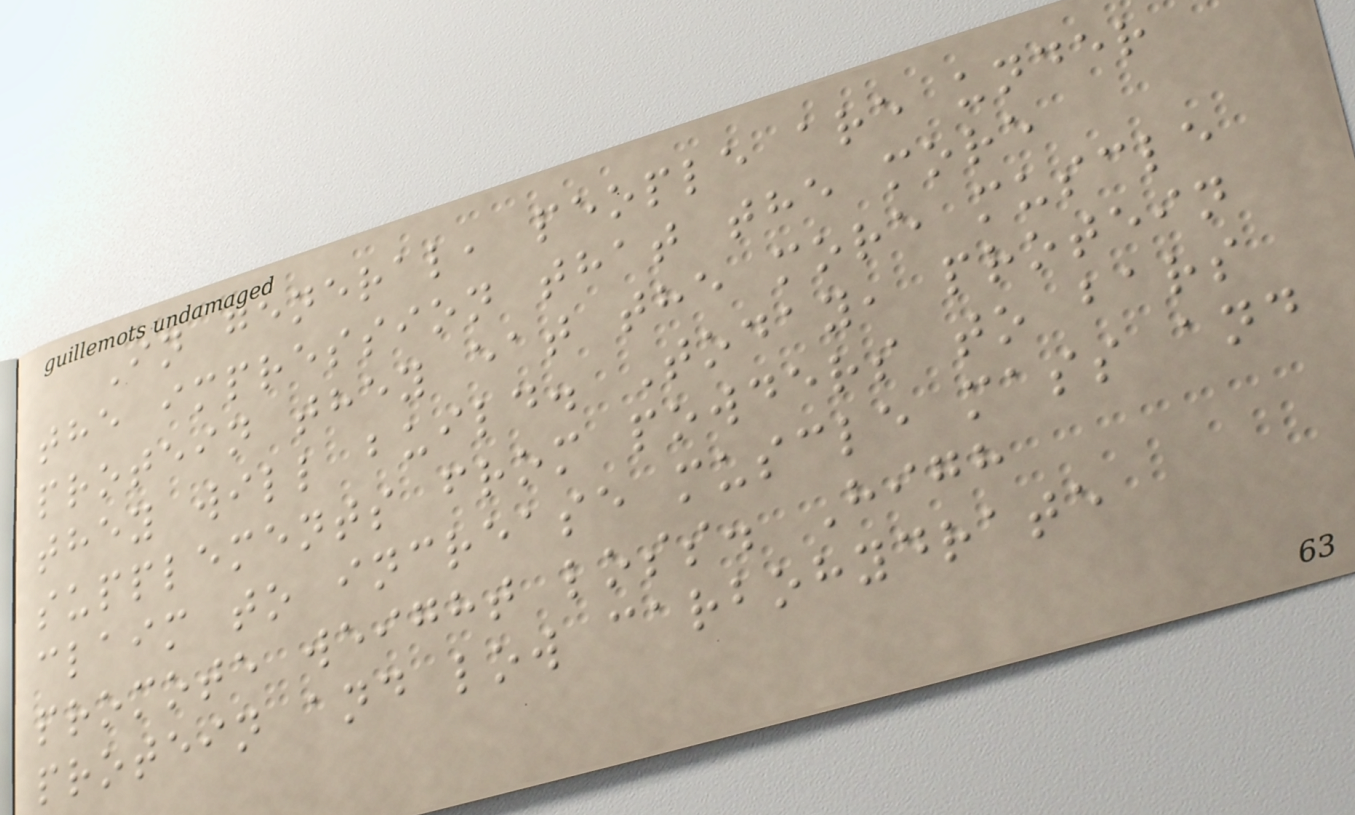In general, people are under
the impression that the more
protein they eat the more muscle
they will build. Today, protein
supplements from powders to bars
claim to increase muscle mass and
promote weight loss. High
protein and low carbohydrate
